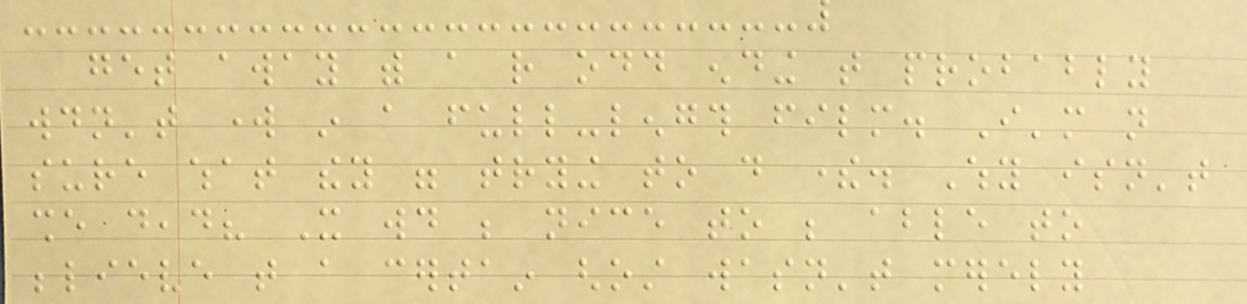get away with a rather odd ending that probably
wouldn't work in a full-length film. I'm not
sure what they were trying to do there. Why isn't
she dead? It would be nice to be able to
believe that a certain ghost wasn't merely
